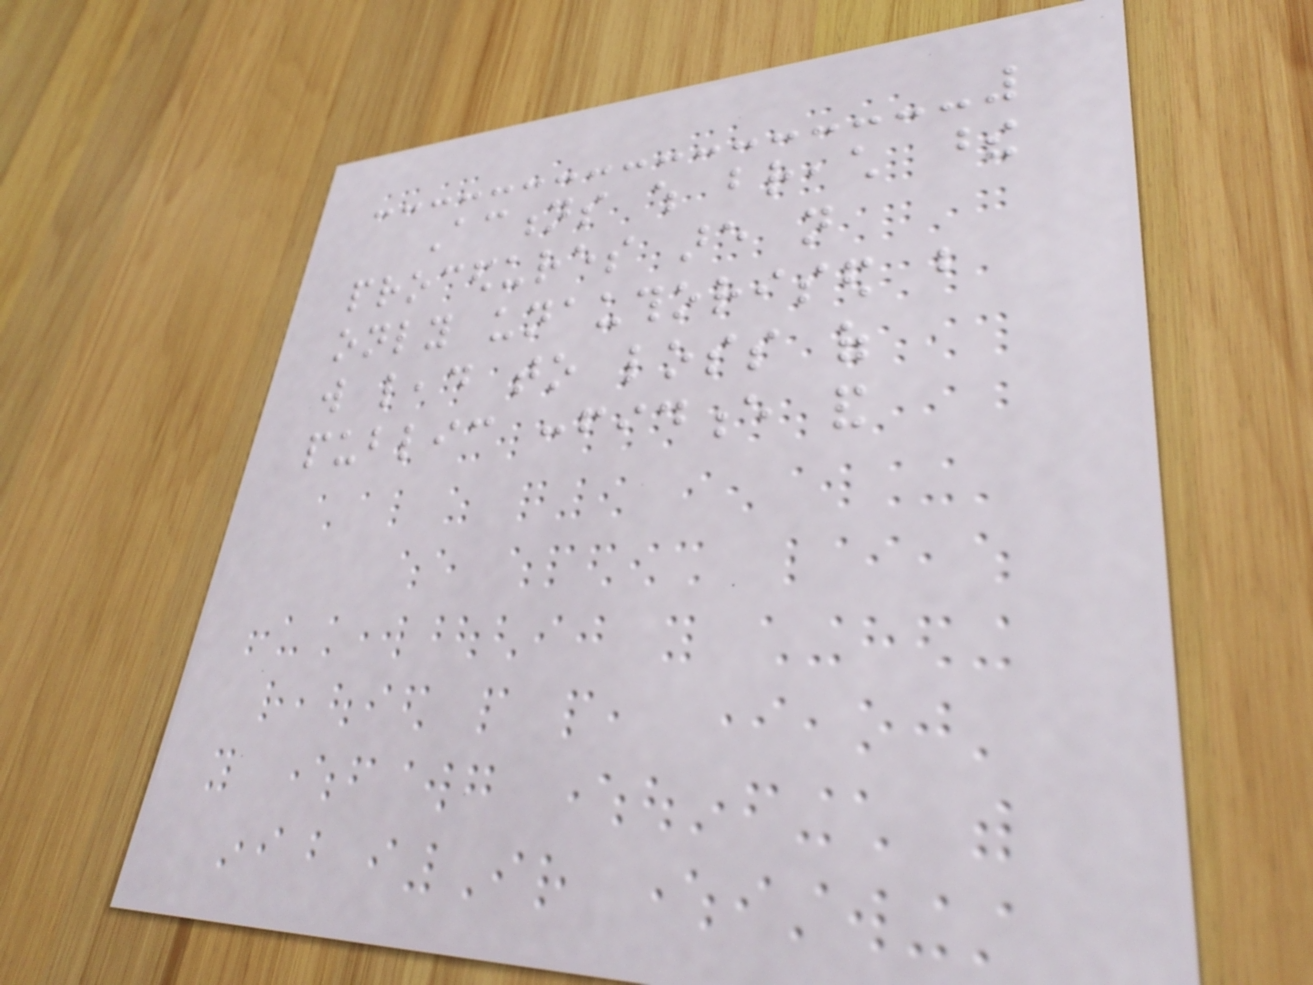Actions which breach these
procedures are not
only unauthorised but
will lead to loss of
public confidence and
